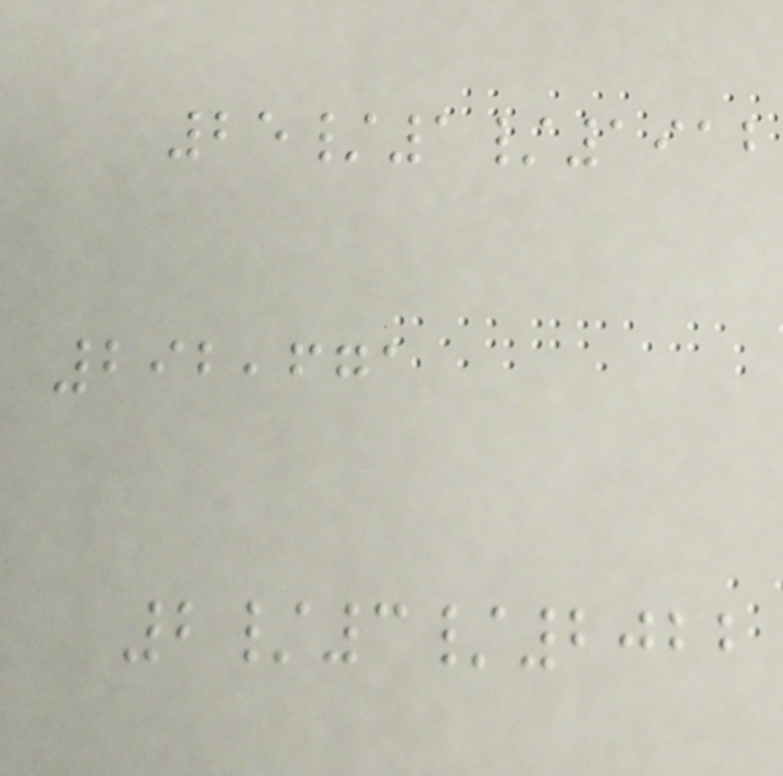25/1/1912
292,671
2/3/2022
